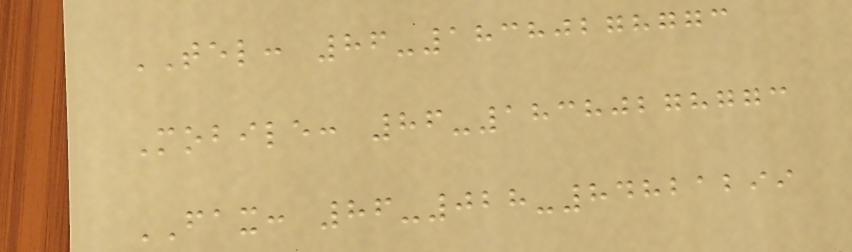TEL: 86-18380278773
Mobile: 86-18380278773
FAX: 86-028-84821299
